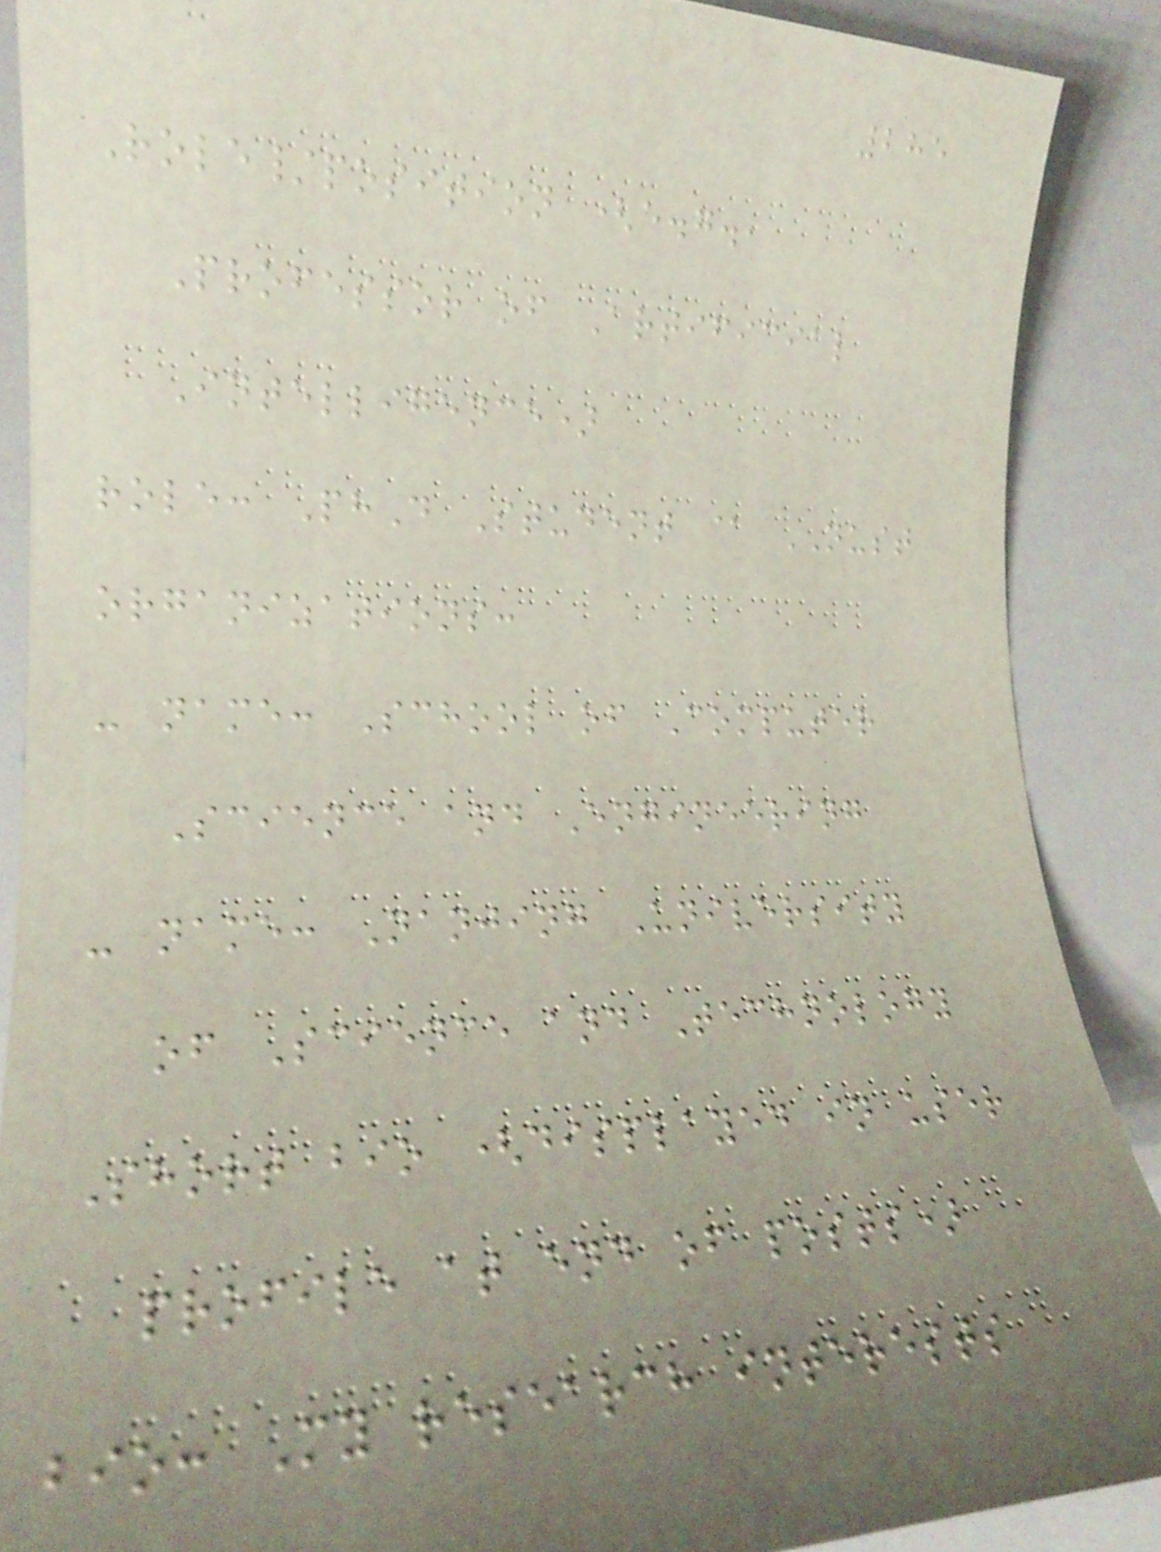285
Role/position (e.g.,
Professor of Artificial
Intelligence)
role: PhD Student @ NUST
organizations:
- name: School of Computer
Science and Engineering
- name: Nanjing University
of Science and Technology
Short bio (displayed in user
profile at end of posts)
bio: My research interests
